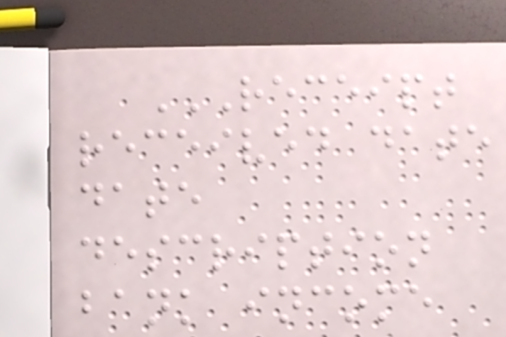RECEIPT
RECEIVED DATE
DATE
DESCRIPTION
BANK INCOME
